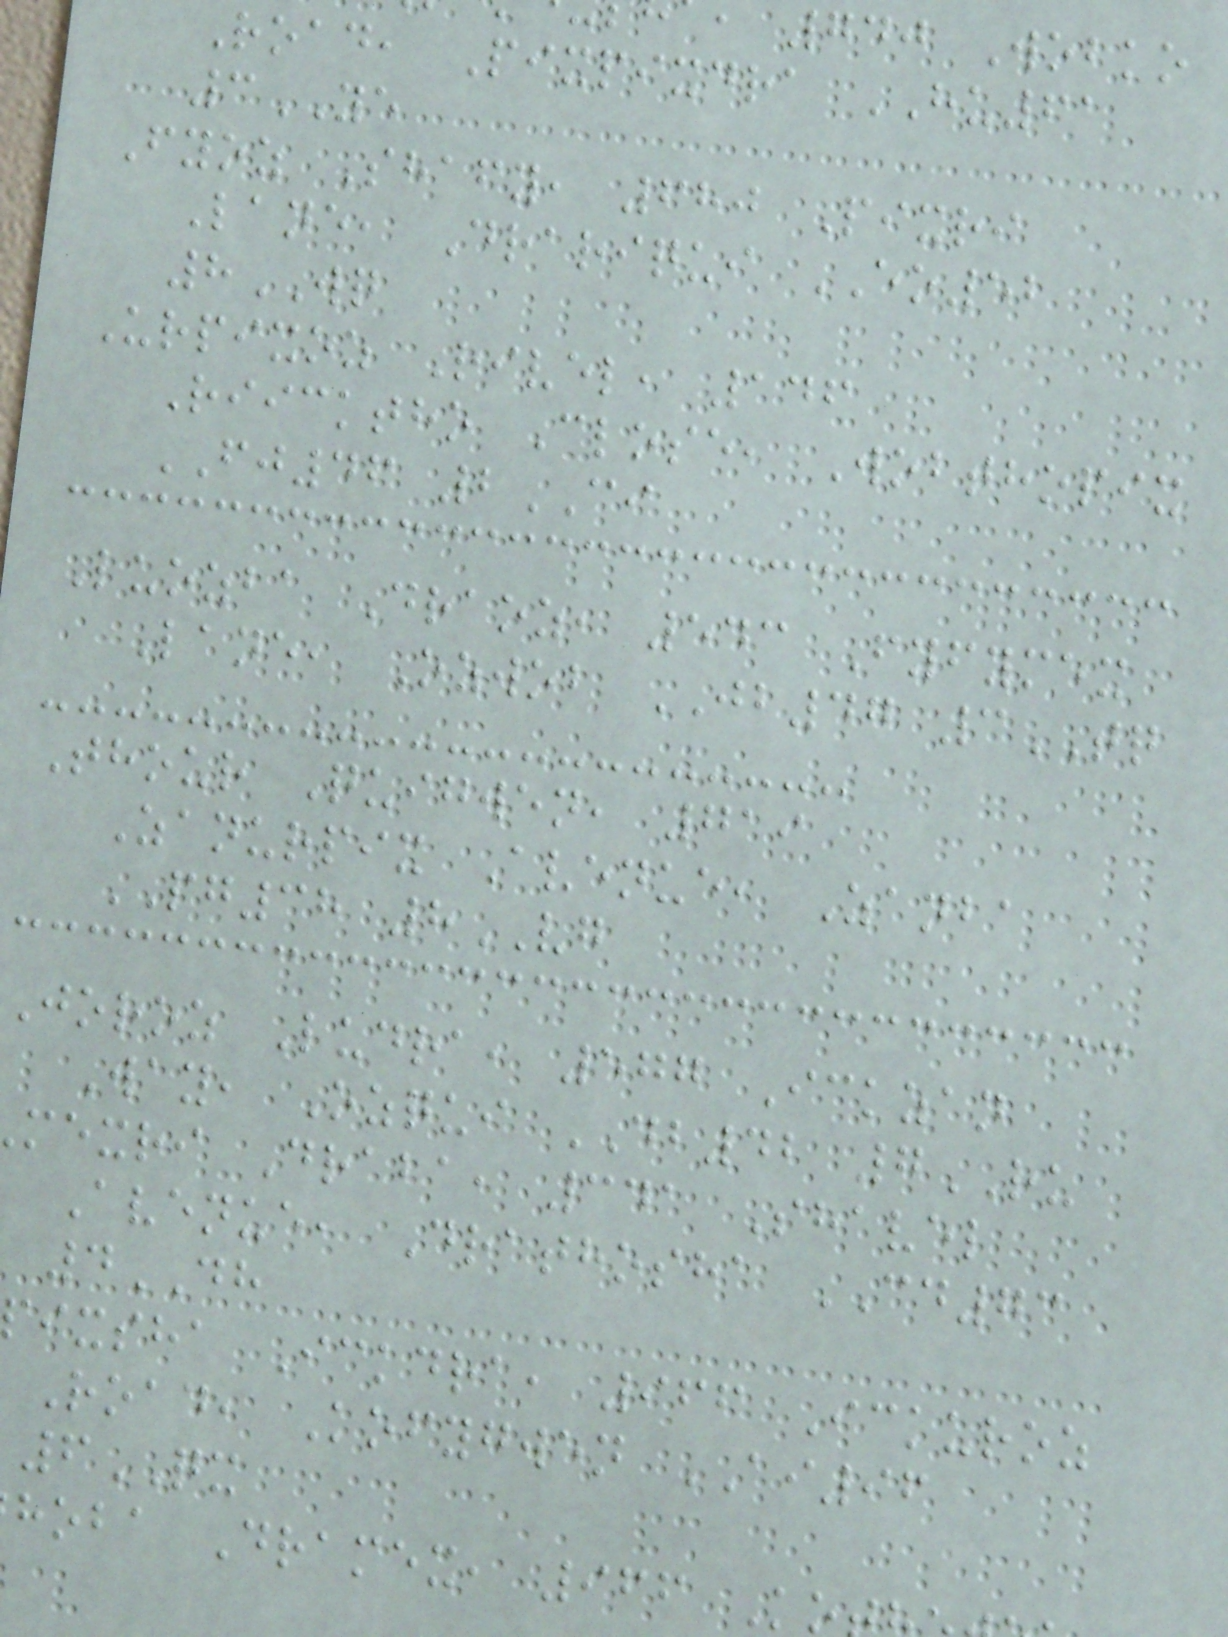740 Wobko
Road, Pixpixdra HU61
3YE
Fyoz Shafy, 680 Pixri
Lane, Drariqui EO52
8WQ
Urpixoz Rivel, 146
Riicktho Close, Wobthopix
FJ46 2CI
Luozba Draoz, 543 Fyfymex
Lane, Ozwob JB47 3TQ
Thour Quigwen, 719
Zanurpix Avenue, Zanba
PG38 8VG
Joroz Ludra, 577 Ickzan
Way, Ozqui DB42 7RU
mexri Draba, 341 Shavel
Avenue, Drathosha CD73
4DH
ixsha Ickdra, 966 Ickuroz
Road, Kofygwen AI96
6QX
hoba Dramex, 966 K
